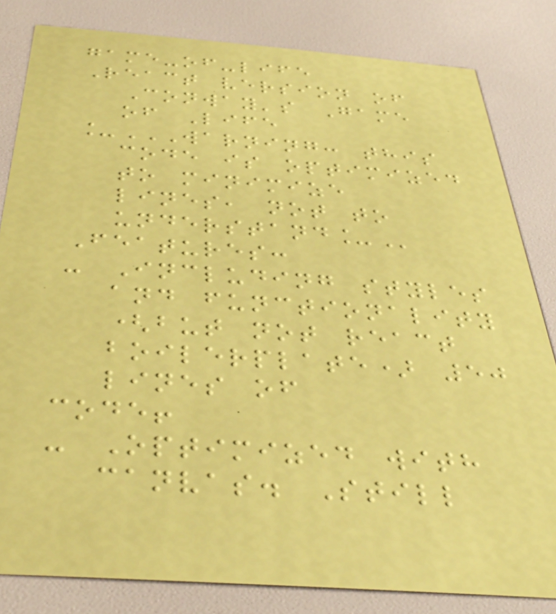game-of-life
React version of
Conway's Game
of Life
_WARNING: THIS
CODE IS OPTIMIZED
TO MINIMIZE
LINES, NOT TO
UNDERSTAND_
Features:
- Including styles
and functionality
(but not react
boilerplate) 50
lines of
code!
- Optimized with
canvas. Still
